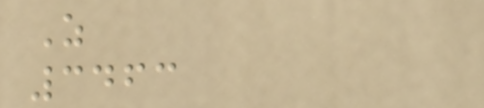Z
3463
